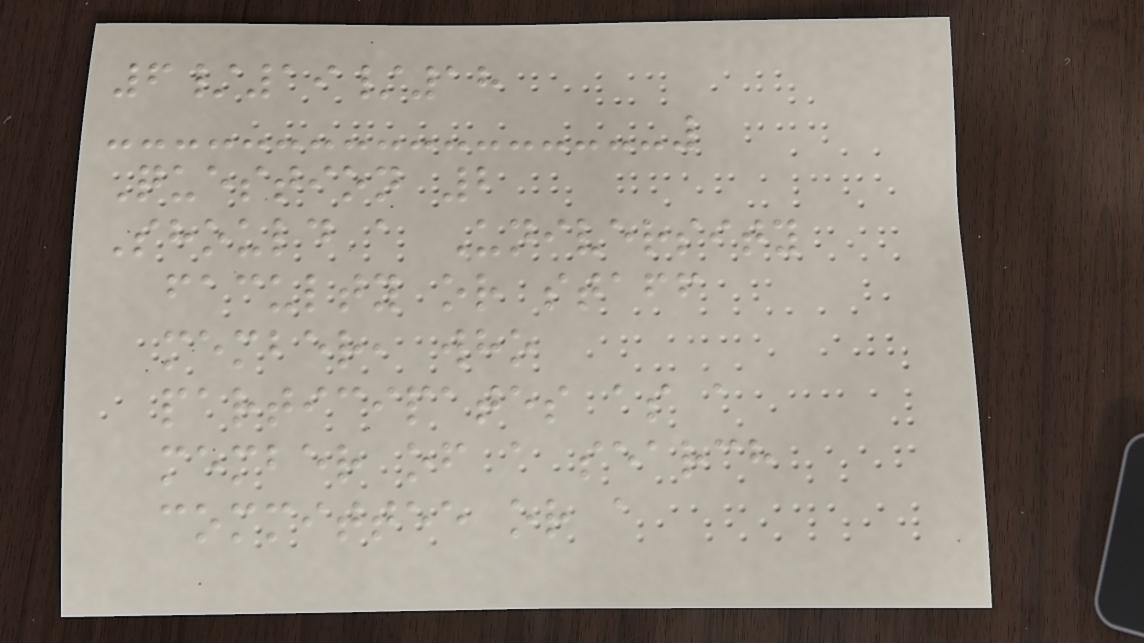6/19/18
Question 2
Should a University
faculty or staff
member, who
participates as a
member of a search
committee or a
